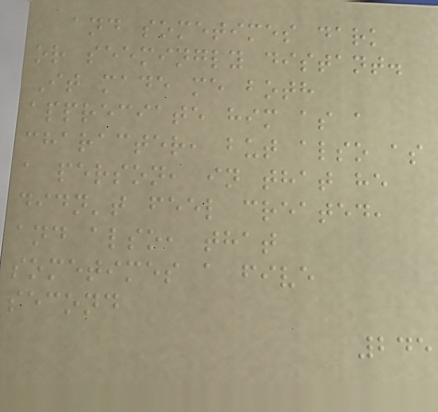and sometimes dark
or seemingly distant.
It made me both
appreciate him as a
character, but also as
a person, in that he
didn't feel created,
and also, that
sometimes a five
second
245
